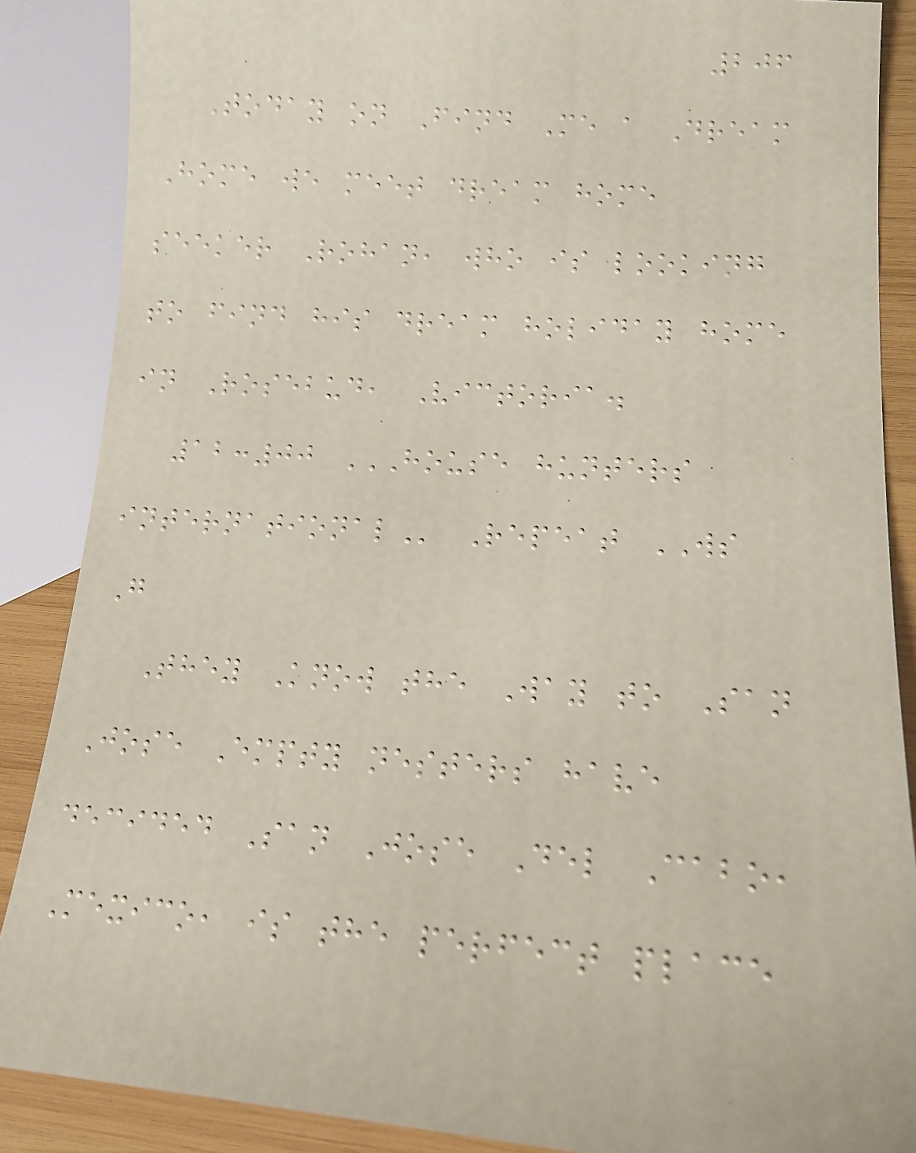206
Today on Find Me a Dream
Home we meet dream home
seeker Rohan, who is looking
to find his dream holiday home
in Rosebud, Victoria.
12:00 HOUSE HUNTERS
INTERNATIONAL Repeat WS
G
They Know the Way to San
Jose Empty nesters have
decided San Jose Del Cabo,
Mexico, is the perfect place
